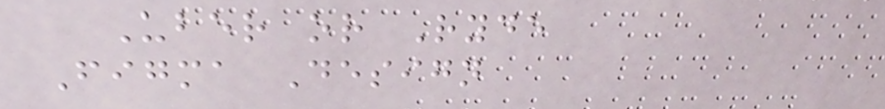Uber or Ryde
Figma Design
